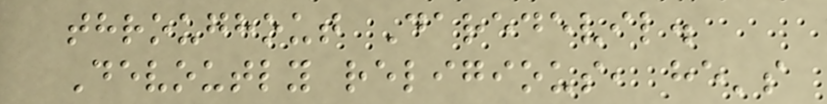throughout Daredevil.
Devoutly religious, he's
